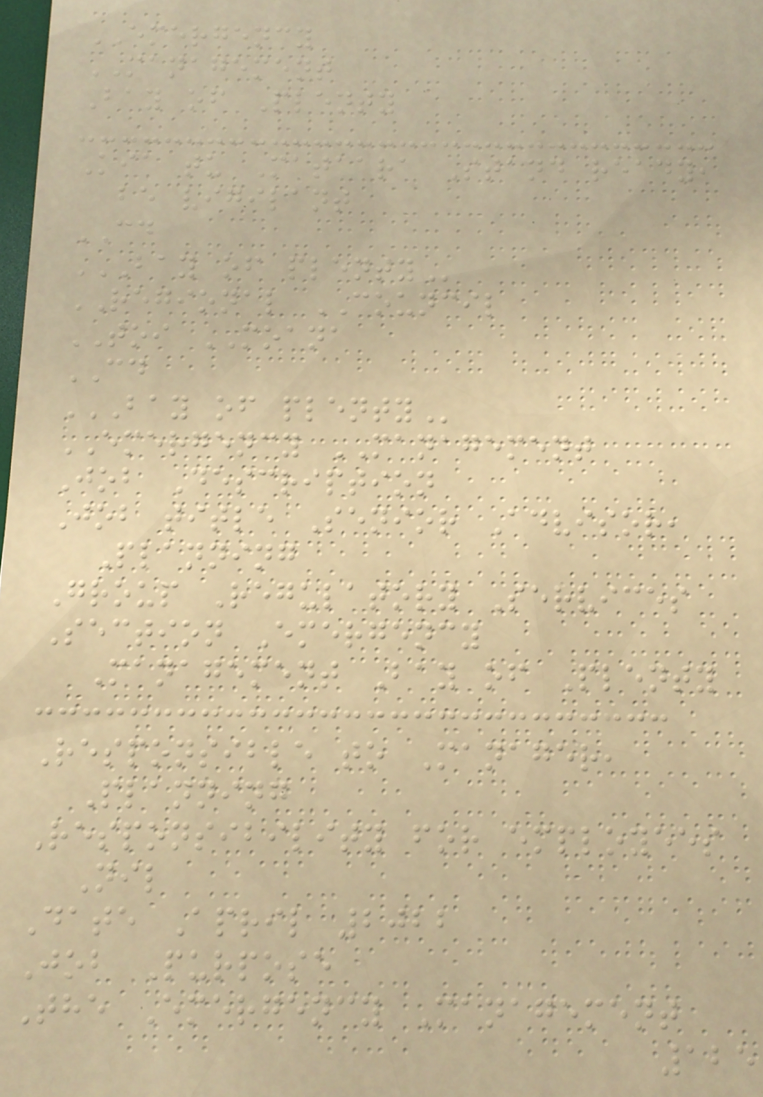EMERGENCY
MANAGEMENT
Bay of Plenty
Kia tu Mataara Stand ready,
be vigilant
CD
BAY OF PLENTY
REGIONAL COUNCIL
TOI MOANA
CD
BAY OF PLENTY
EMERGENCY MANAGEMENT
Job Description
Job title Senior Advisor,
Planning
Group Regulatory Services
Section Emergency
Management Bay of Plenty
Responsible to Manager,
Planning
Responsibility for employees
Nil
Date April 2022
Job Purpose
The Emergency Management
125
